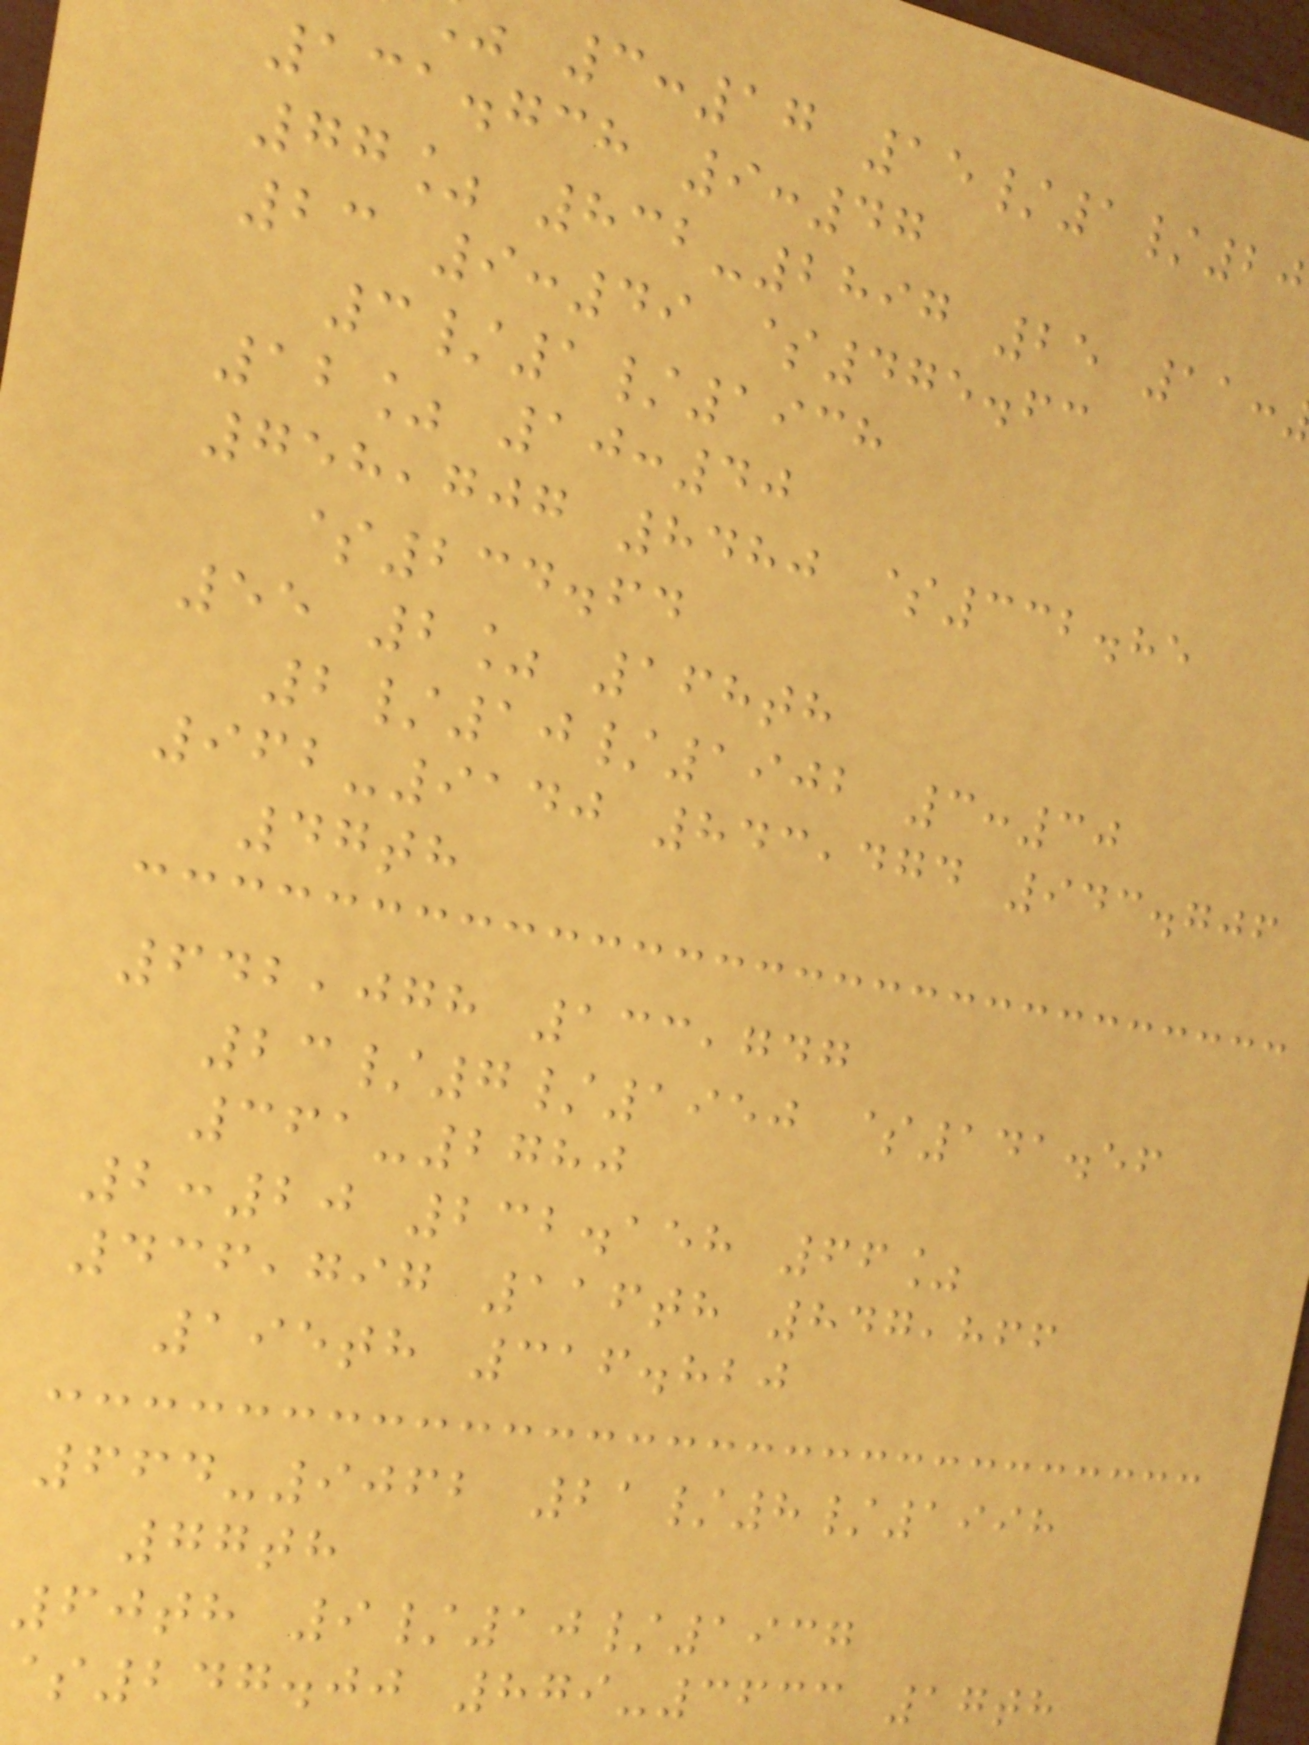3:17 15/1/20
131.738 9:47
77% 832-2897 25 11:
23 9:49 $475.63
3/1/1938
12% 10:40
758,707 8480 $332.85
$234.64
55 2% 168th
2/10/1902 3:30
962-9140 843,474 943.706
47th
642,078 133,747
23/7/1950 $141.56
361-2780
2:20 232.158 66%
436,797 116th 847,866
195th 316.820
664-9062 21/8/1998
77th
60th 9/10/1937
247.00 879-3633 17th
